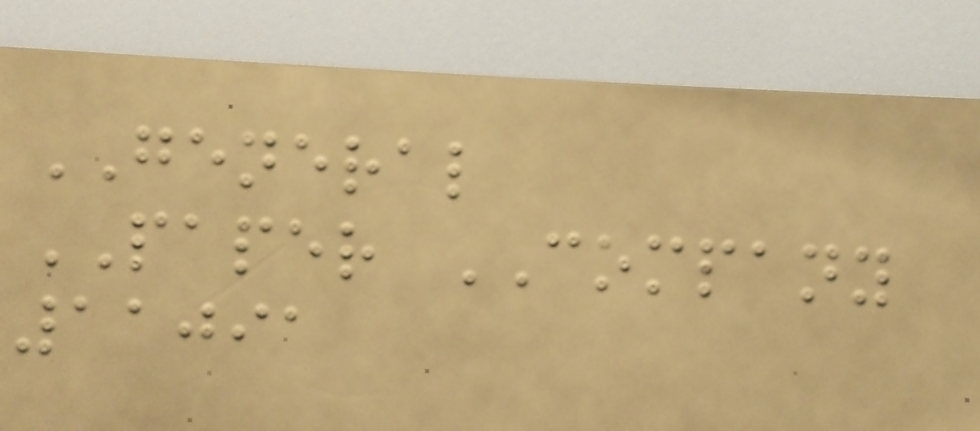GENERAL
PAPER COMPANY
11091
